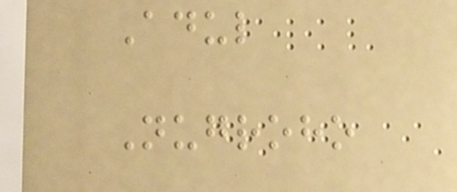Adul
Nugroho
